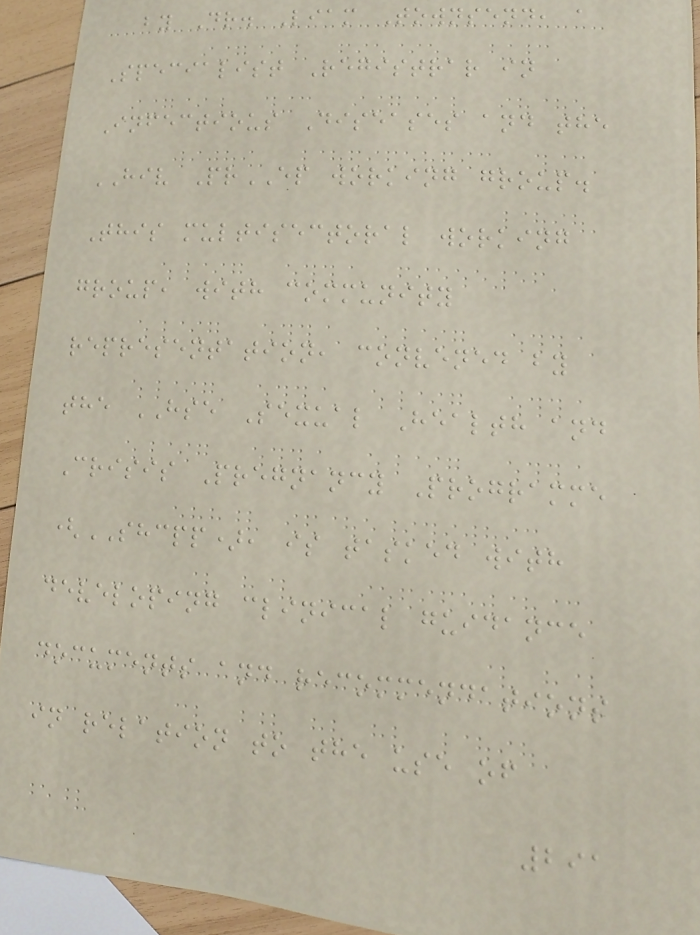by Dr. Liam Townsend, a
Specialist Registrar in
Infectious Diseases and the
HIV PrEP working group.
This multisectoral working
group, with community
representation, convened by
the HSE Sexual Health and
Crisis Pregnancy Programme
(SHCPP), is tasked with
developing clinical guidance
documents and recommendations
in relation to the use of
291
